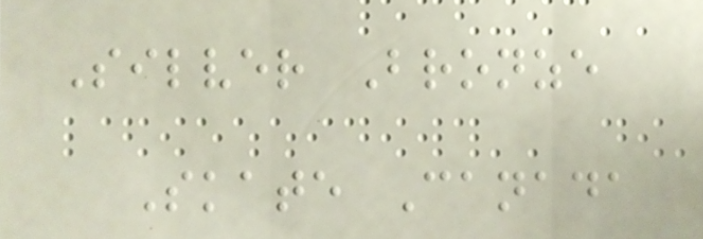Silver Bronze
Skate Canada
